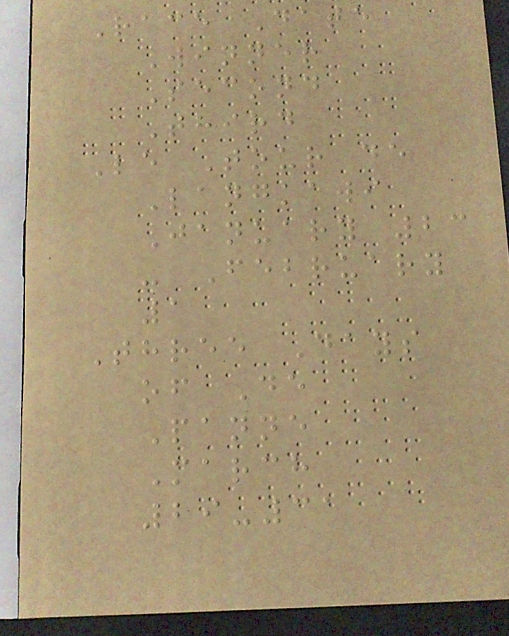Race Date
Winner
Second
Third
Le Tour de
Langkawi
January 23
- February
1
Three Days
of De
Panne
March
29-31
